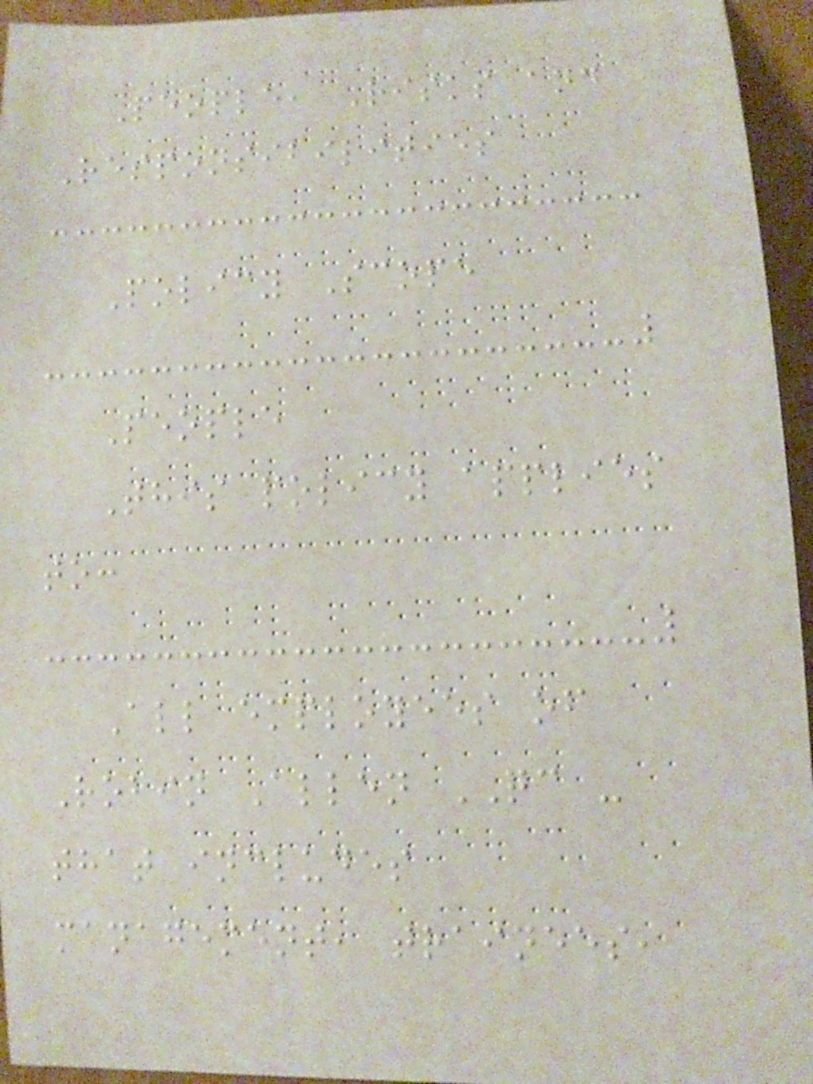People, Risks and
Responsibilities
Policy Scope
People
This policy applies
to:
All employees of
Robin Allen QC -
that includes
management, trainees,
